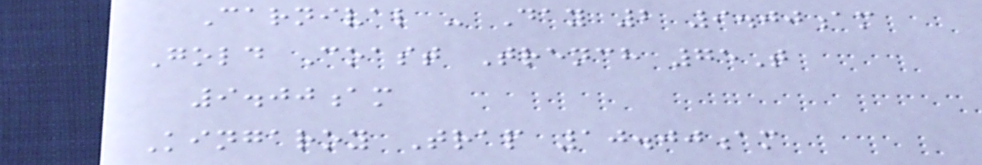Carnival - Day 2 9.00am
Gold Coast Trench 75T
9.00am
Kingaroy Trap 10.00am
